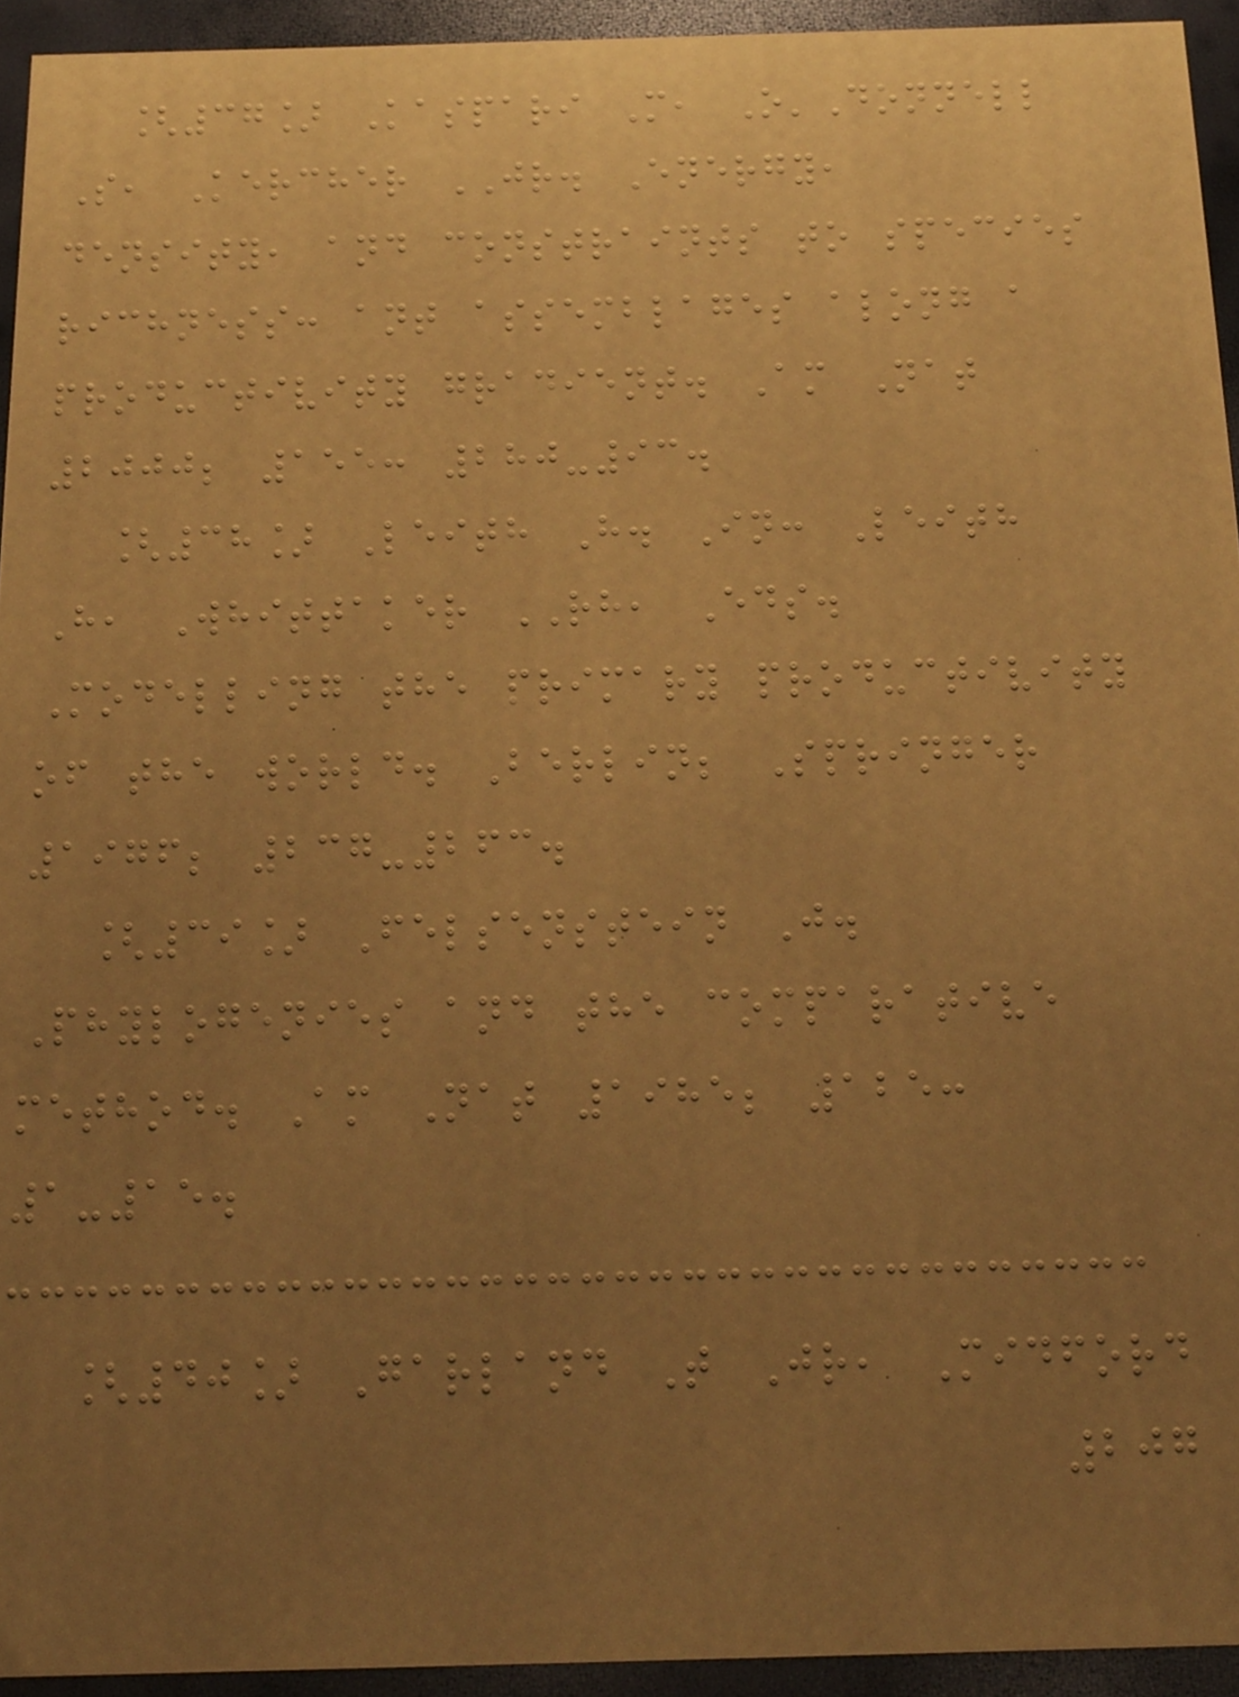[37] Kaspari M, O'Donnell
S, Kercher JR. Energy,
density, and constraints to species
richness: ant assemblages along a
productivity gradient. Am Nat
2000; 155: 280-93.
[38] Leith H. In: Leith
H, Whittaker RH, Eds.
Modelling the primary productivity
of the world. Berlin; Springer
1976; 237-263.
[39] Felsenstein J.
Phylogenies and the comparative
method. Am Nat 1985; 125:
1-15.
[40] Garland T Jr, Midford
207
